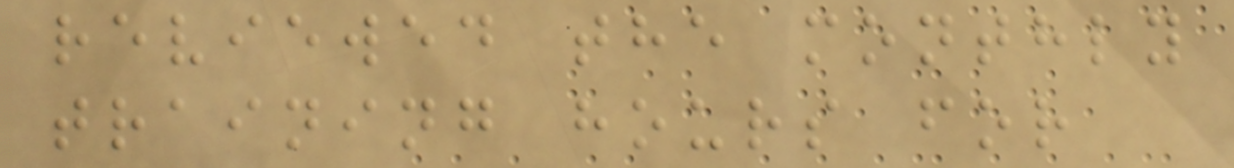reviewed the monthly
training hours for
